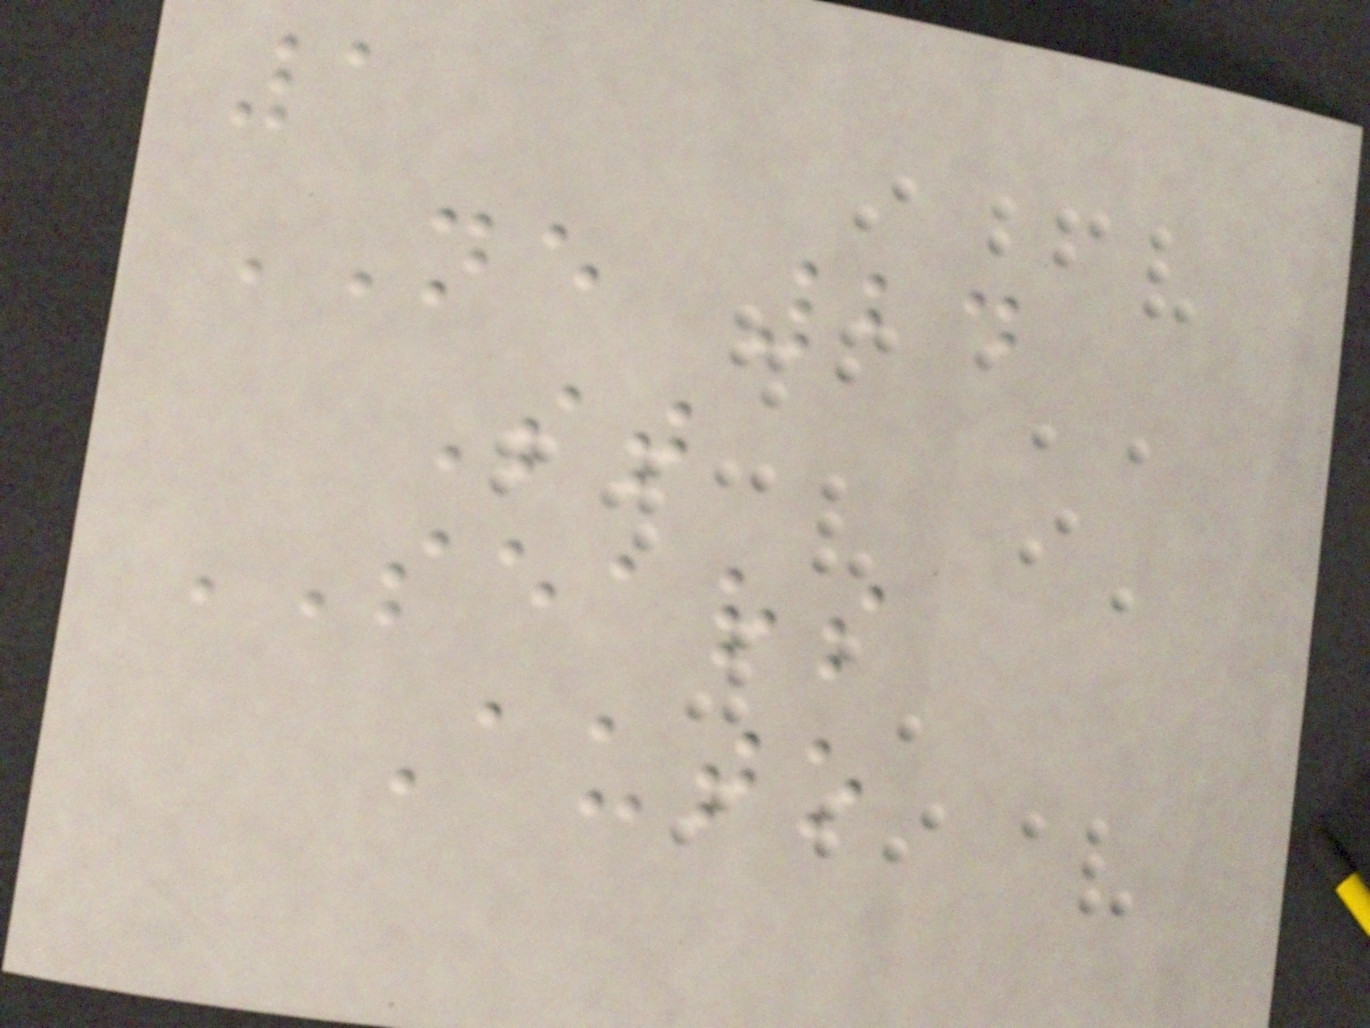1
NE 24
St
SEARS
Auto
